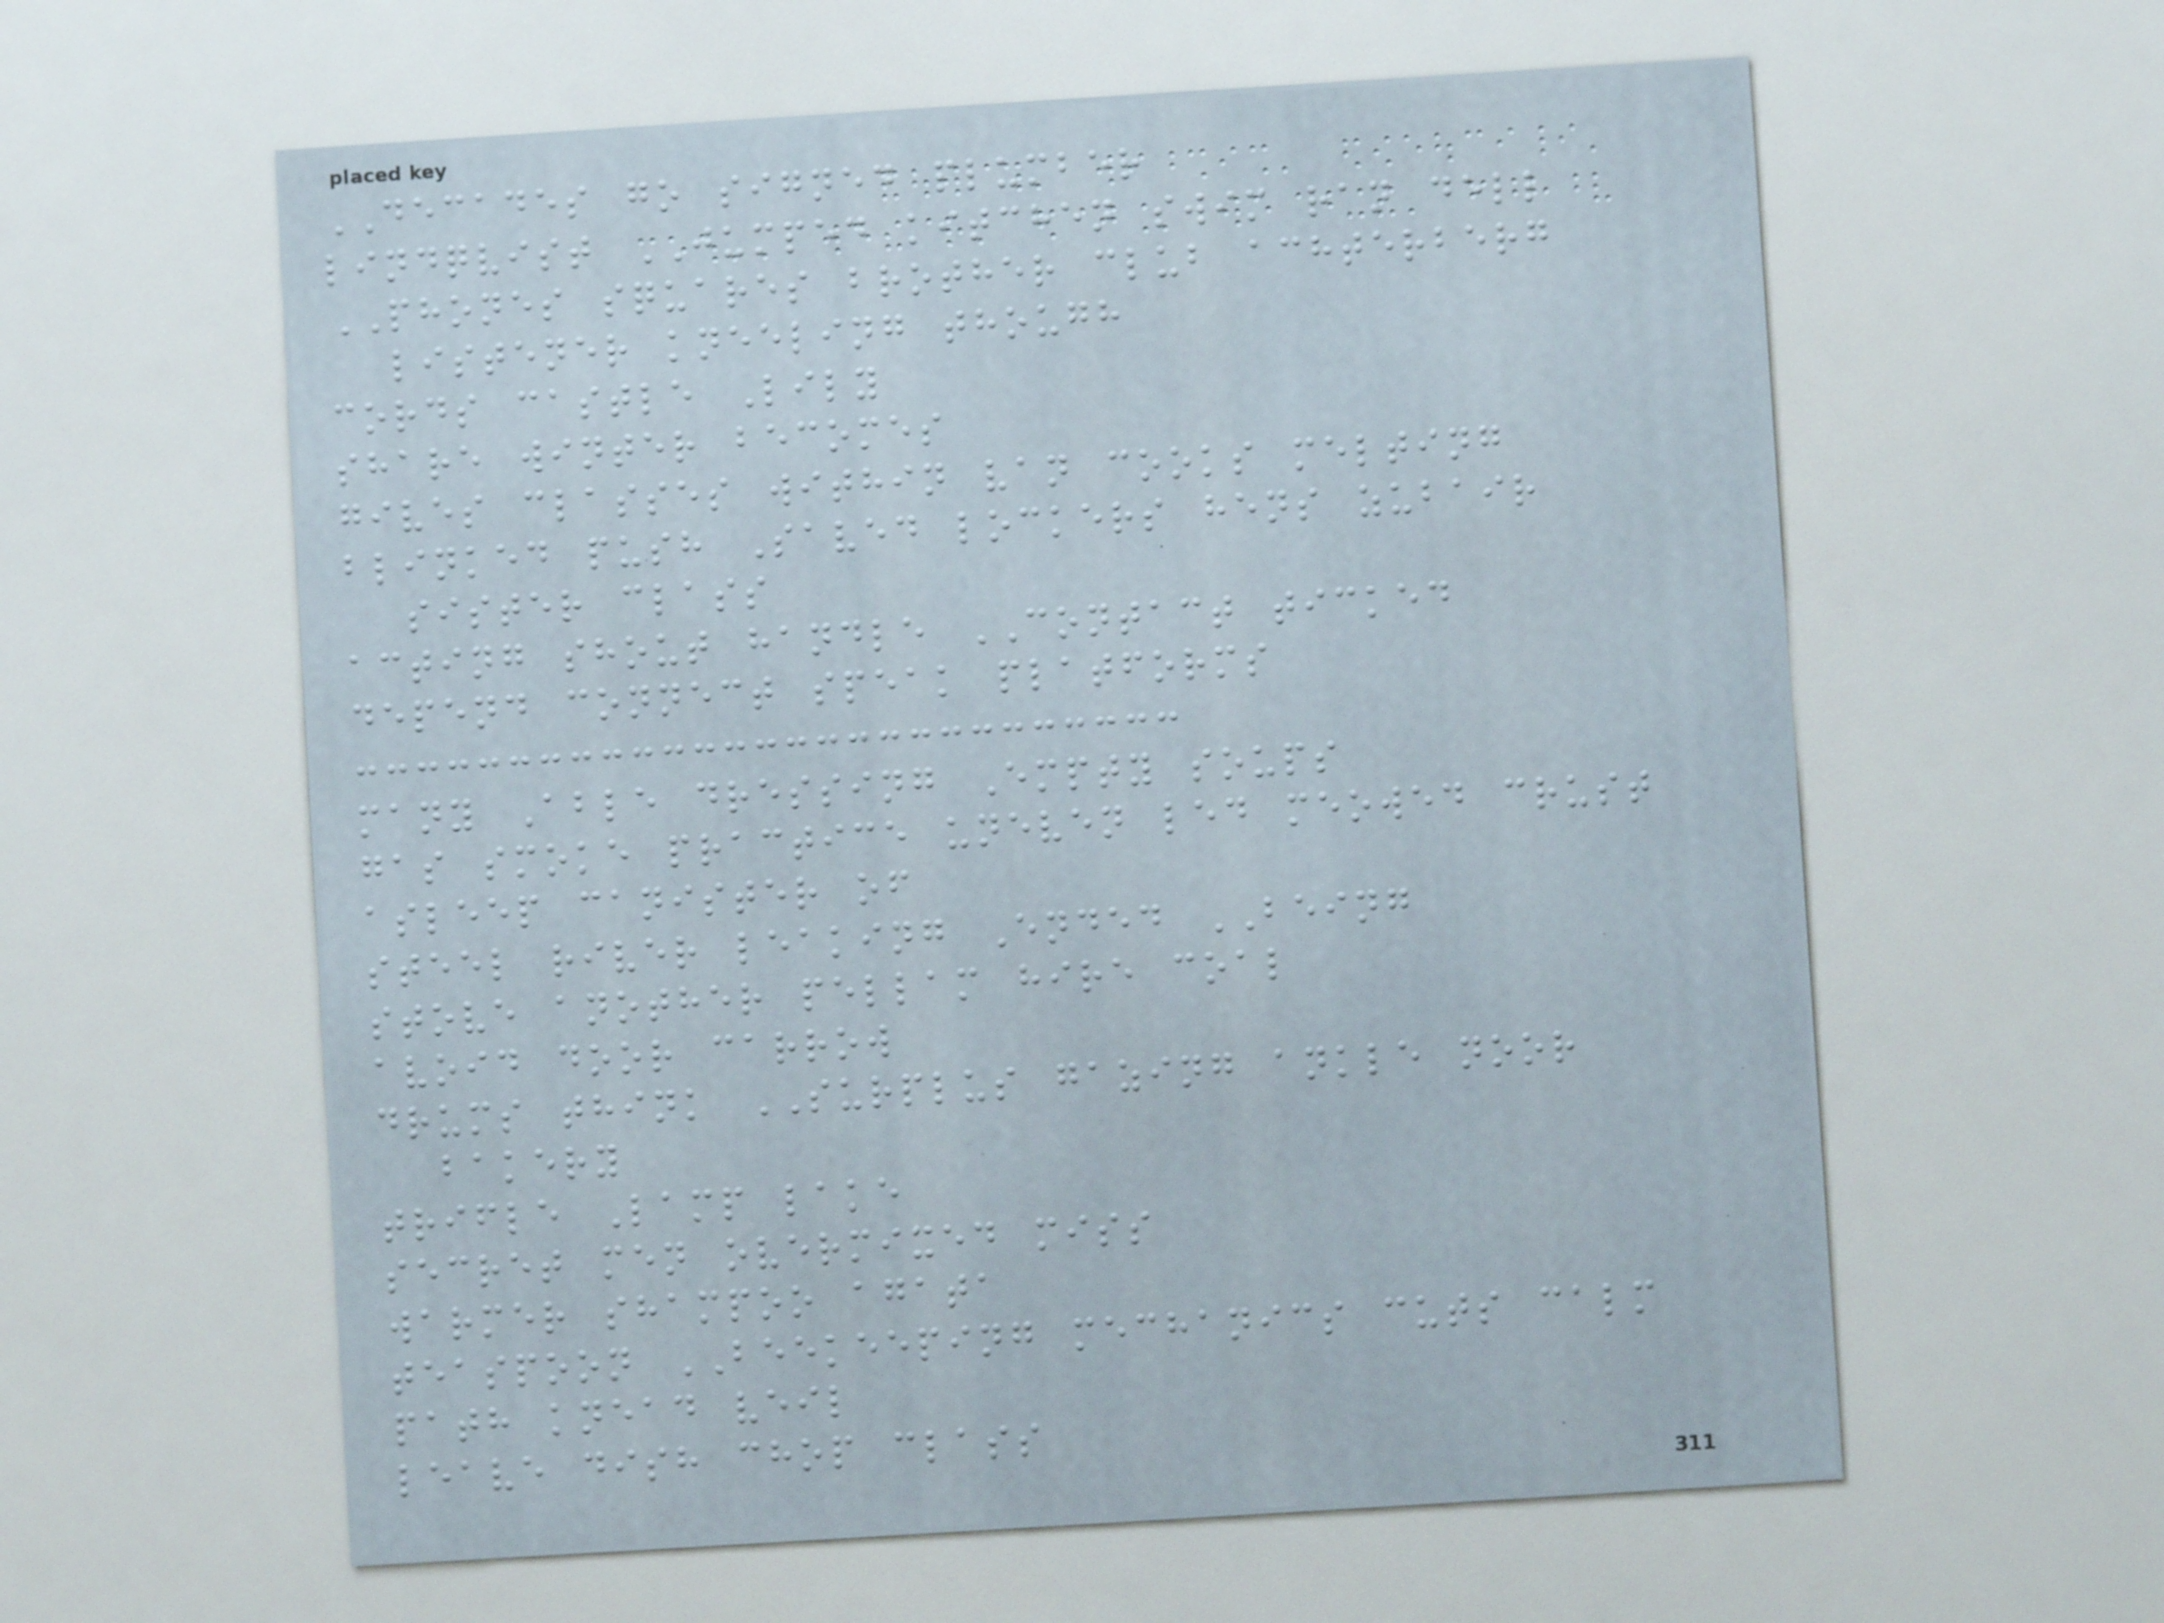DECADES go signed plumber
lindqvist JUMPED kitchen swim ran dell
PHONES squares brother club achterberg
listener kneeling though
cords castle Lily
share winter becomes
gives classes within van cooks melting
blinked push Saved lockers hens zubair
sister class
acting shout handle CONTACT ticked
depend connect speak platforms
many Able dressing Empty soups
gas smoke practice uneven led meowed crust
asleep canister of
steel river leaking Ended BEING
stove another pellam hire coal
avoid door carrow
drums think SURPLUS gazing ankle noor
bakery
trifle Lamp lake
secret men overmixed miss
warmer shampoo agata
teaspoon BEEKEEPING mechanics cuts calm
path knead veil
leave dish chop class
